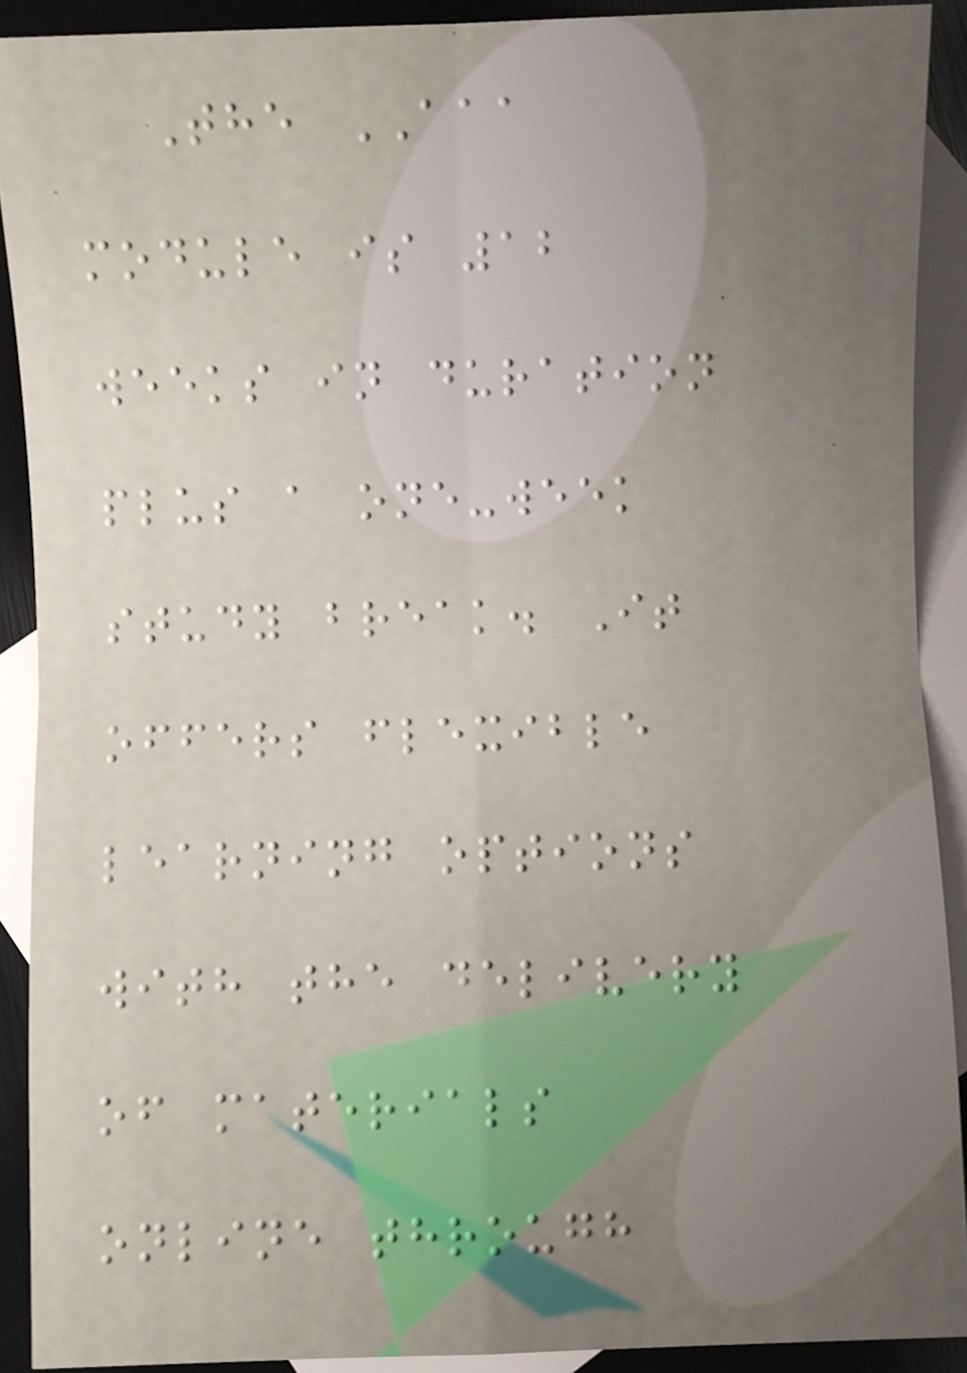The AAA
module is 12
weeks in duration
plus a one-week
study break. It
offers flexible
learning options
with the delivery
of materials
online through
